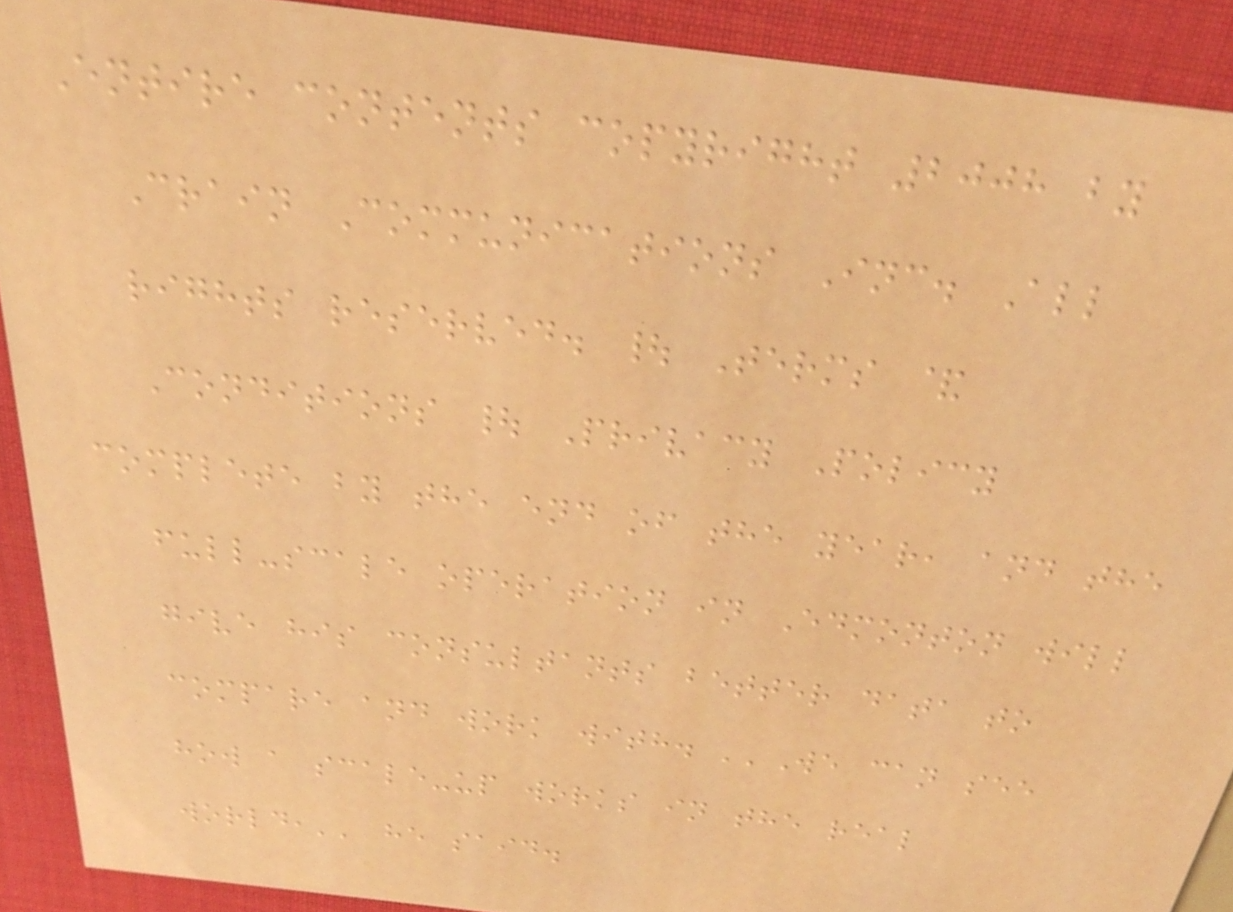Entire contents copyright 2008 by
Crain Communications Inc. All
rights reserved. | Terms &
Conditions | Privacy Policy
complete by the end of the year, and the
full-scale operation in Edmonton will
give his consultants better data to
compare and work with. ''We can see
how a scale-up works in the real
world,'' he said.
